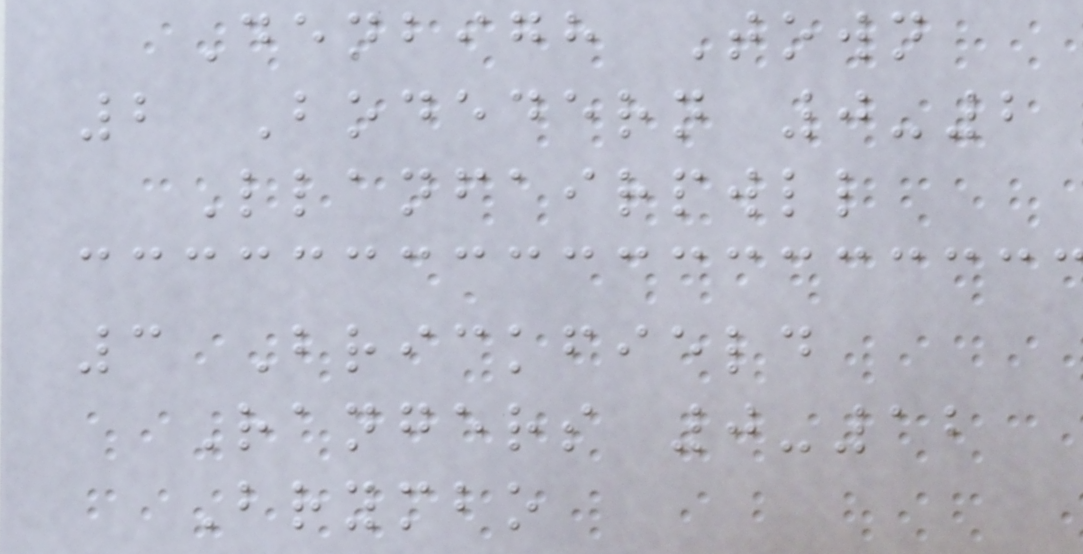Denbigh Town
2 Bodedern 0-2
Llanfairpwll
3 Brickfield
Rangers 0-12
Brymbo
